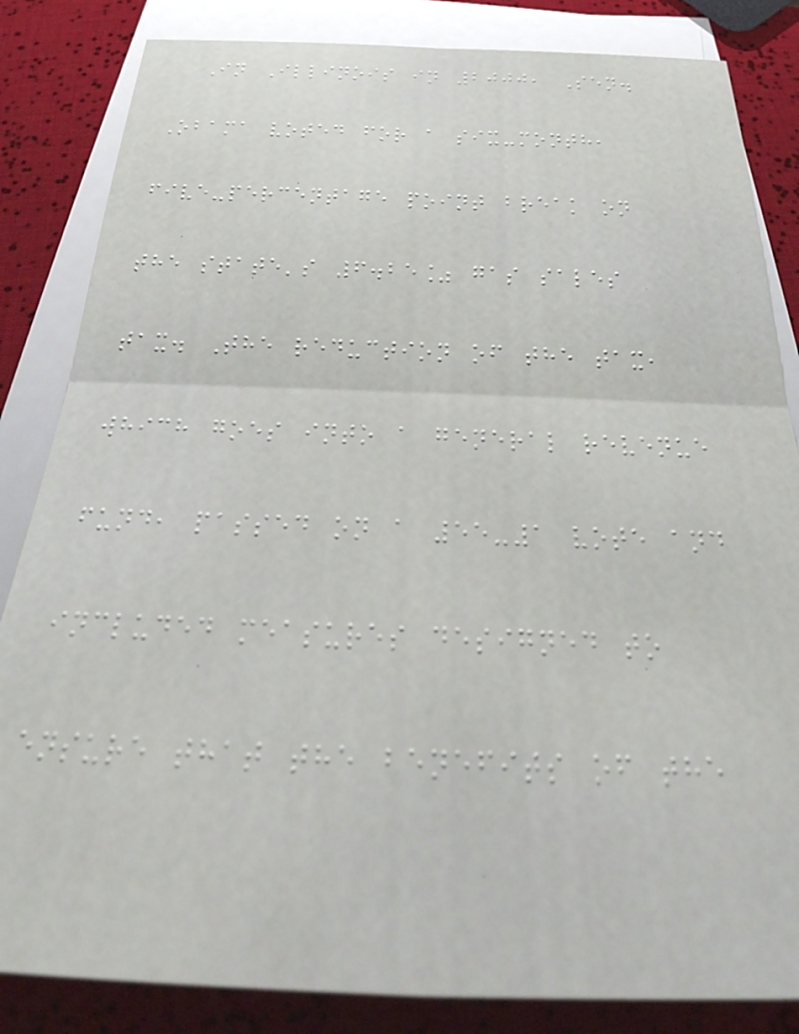In Illinois in 2000, Sen.
Obama voted for a six-month,
five-percentage point break on
the state's 6.25% gas sales
tax. The reduction of the tax,
which goes into a general revenue
fund, passed on a 55-1 vote and
included measures designed to
ensure that the benefits of the
